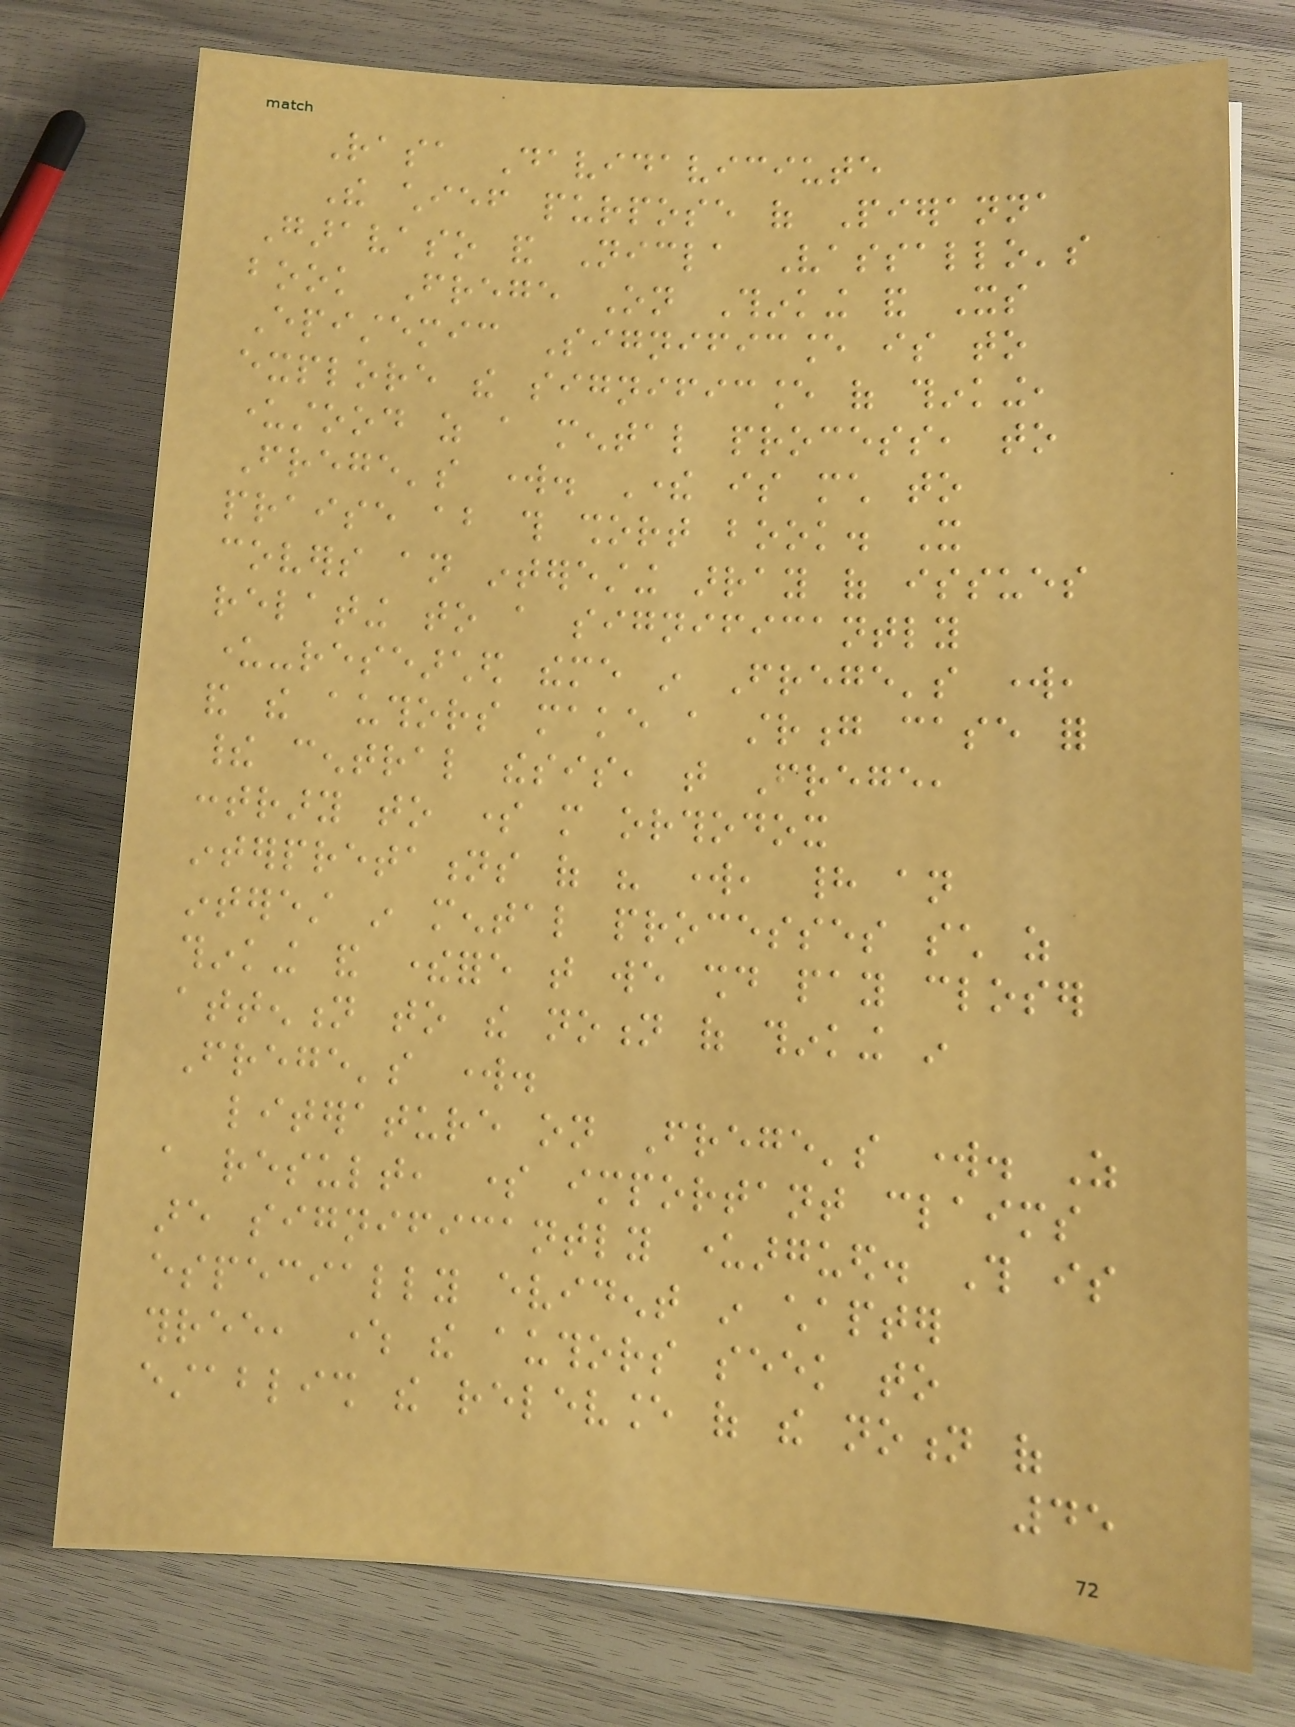Rasa Davidaviciute
The chief purpose of Pieranna
Garavaso and Nicla Vassallo's
book Frege On Thinking and Its
Epistemic Significance is to
explore the significance of thinking,
understood as a mental process, to
Frege's work. There is much to
praise about this short book. It
covers an interesting array of issues
relating to a significantly
under-researched theme in Frege's work,
and the authors make a strong case for
their central thesis, that Frege,
contrary to some more orthodox
interpretations of his work, had an
interest in mental processes such as
thinking and therefore that we should pay closer
attention to the notion of thinking in
Frege's work.
literature on Frege's work. As
a result, some important claims
are significantly underargued. This is
especially evident in chapter
three, where the authors seek to
establish the relevance of the notion of
45
